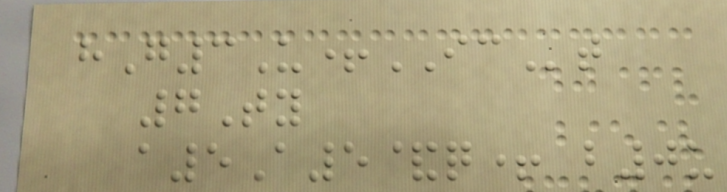hG3U+ICt
7Ty
a5A5&q+ b0u
